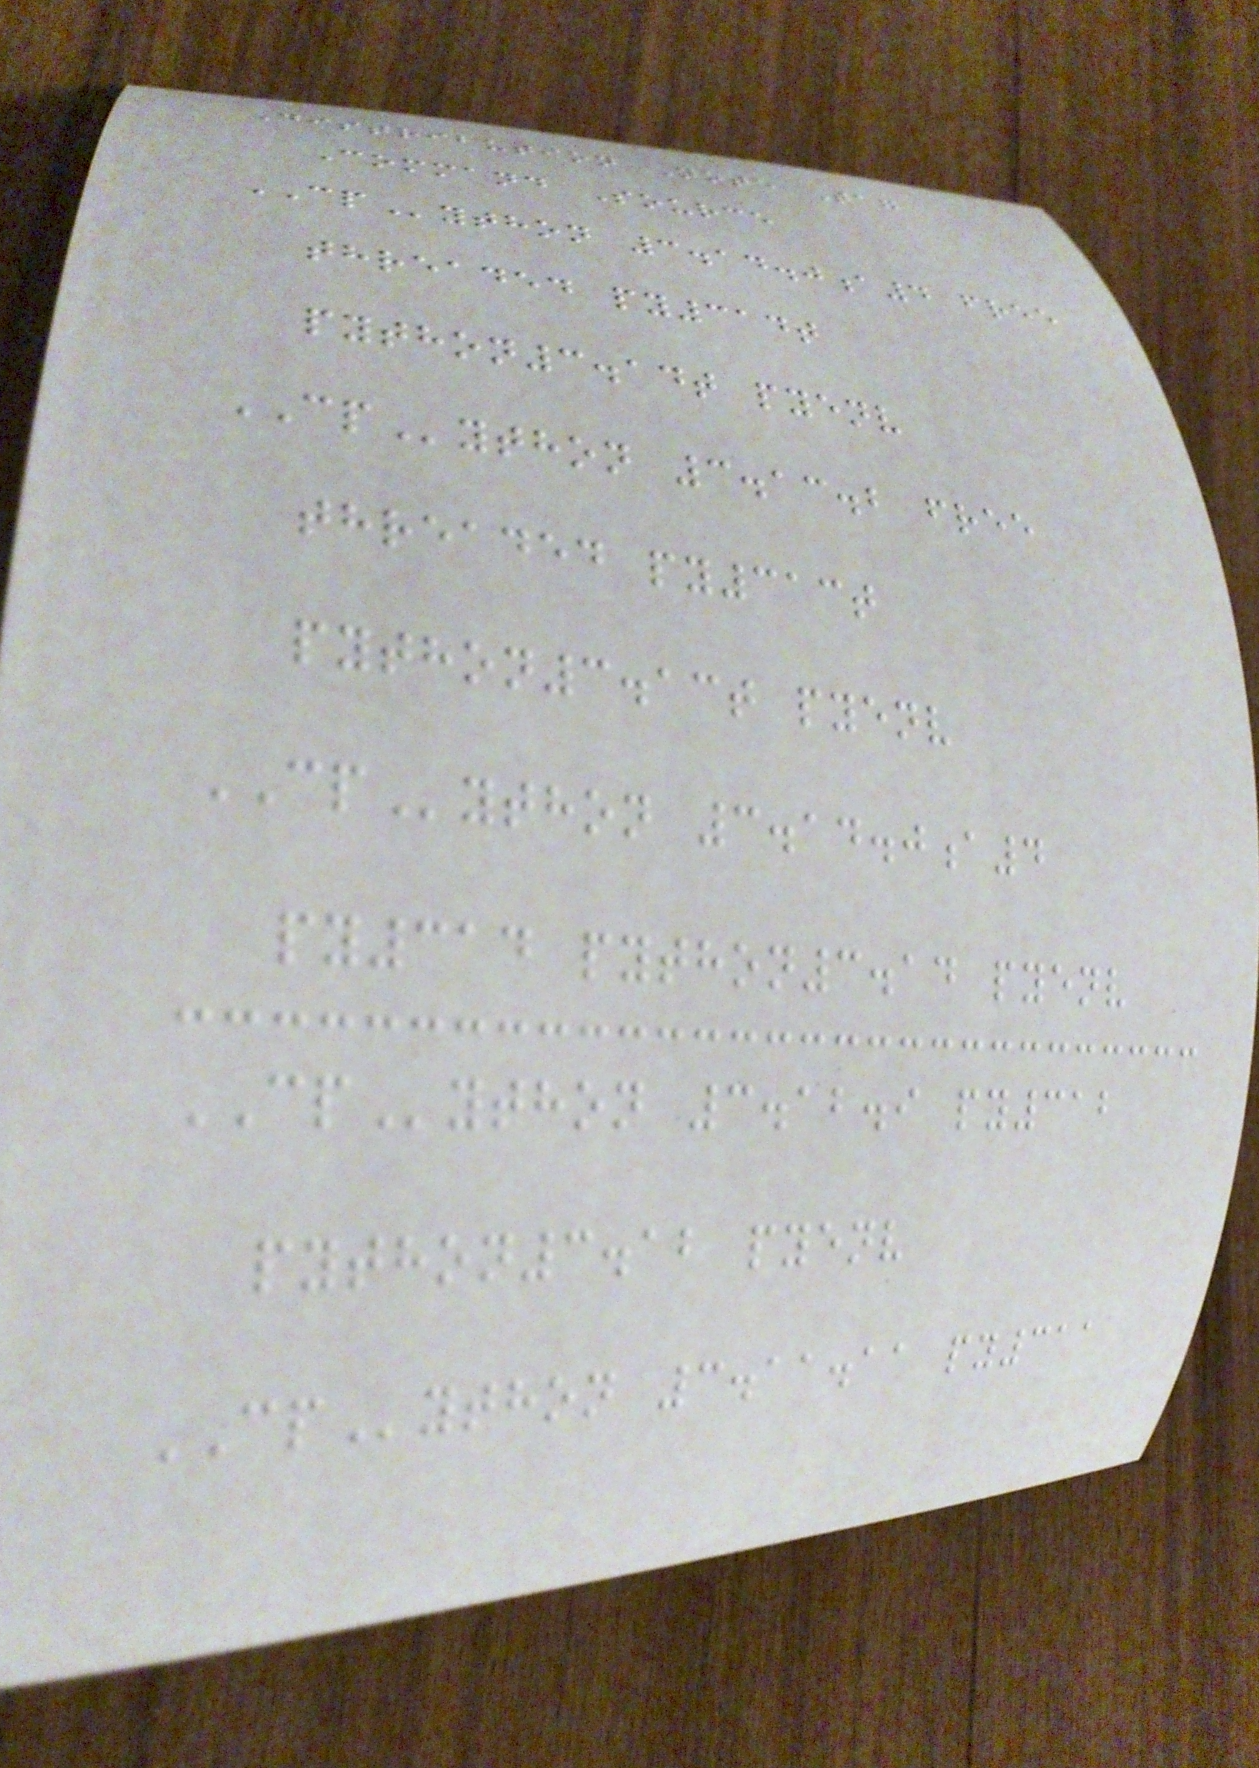Distribution Note Tag
Command Source
CPython 3.14.0a4 free
threaded py314t
python3.14t pyenv
CPython 3.13.2 free
threaded py313t
python3.13t pyenv
CPython 3.14.0a4
py314 python3.14 pyenv
CPython 3.12.9 py312
python3.12 pyenv
CPython 3.11.11 py311
